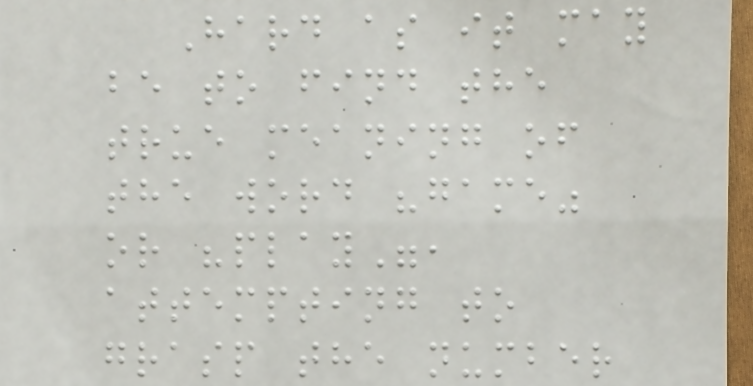Hard as it may
be to find the
true meaning of
the word "game"
or "play",
attempting to
grasp the number
